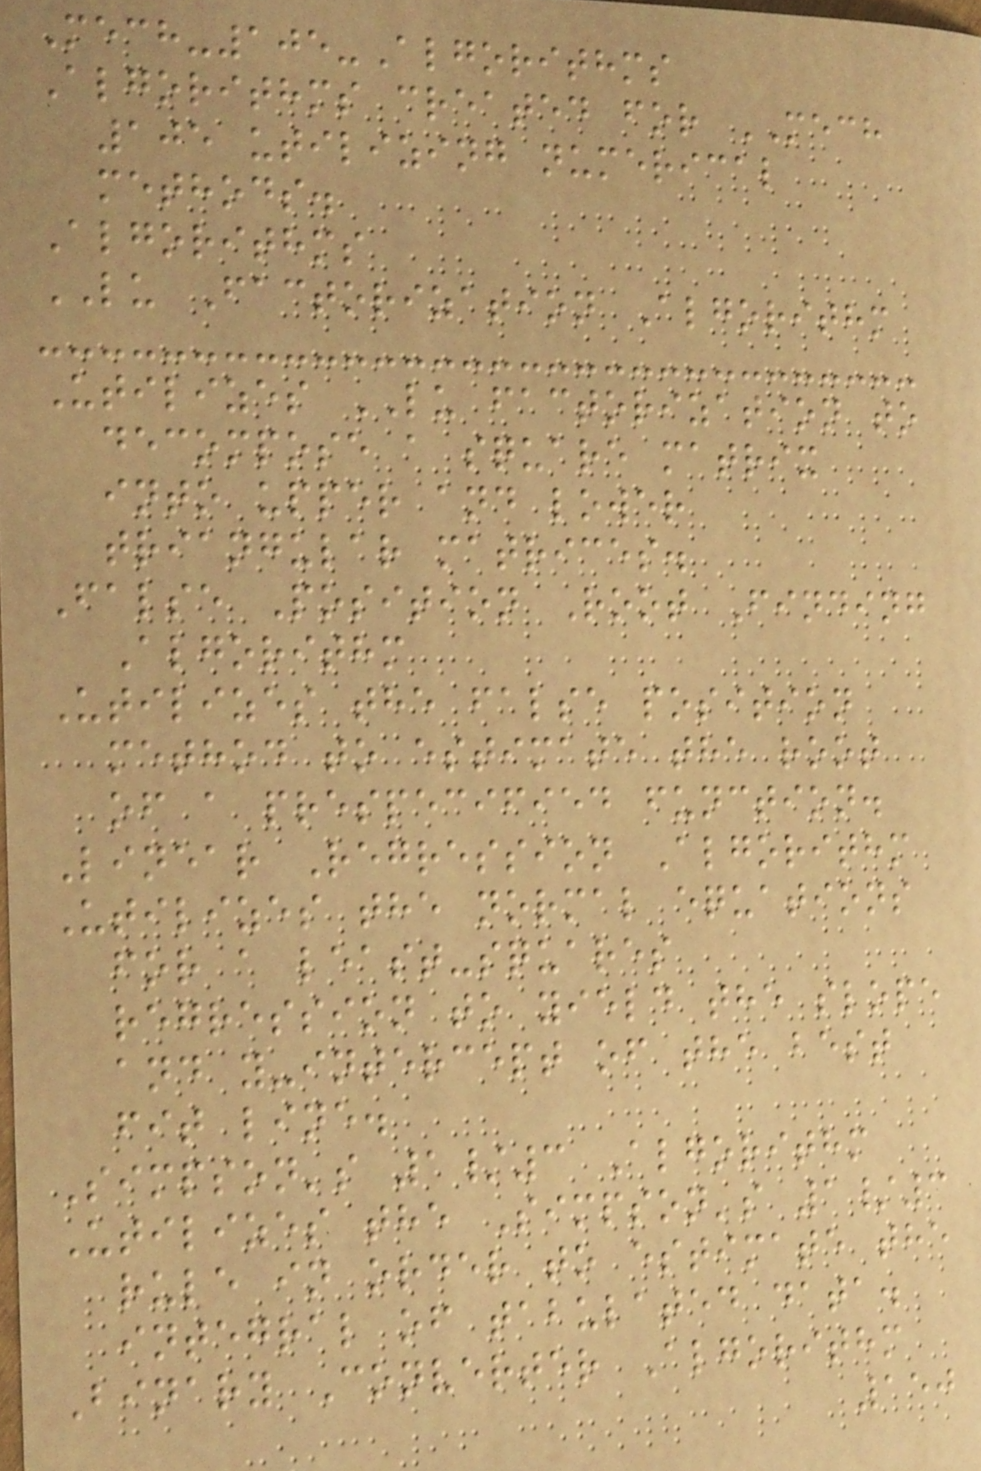Mech-105-Algorithms
Algorithms created for MECH
105 utilizing numerical
methods.
Algorithms
LU Factorization Algorithm
Utilizes LU factorization to
decompose a square matrix
into upper and lower
triangular matrices.
False Position Root Finding
Algorithm
Utilizes the false position
method to estimate the root
of a prespecified function.
Linear Regression Algorithm
Utilizes the normal equations
for a least-squares
regression to yield the slope
and y-intercept of the best
fit line.
Simpson's 1/3 Algorithm
Utilizes the Simpson's 1/3
rule in order to estimate the
integral of tabulated data.
Binary Converter Algorithm
150
